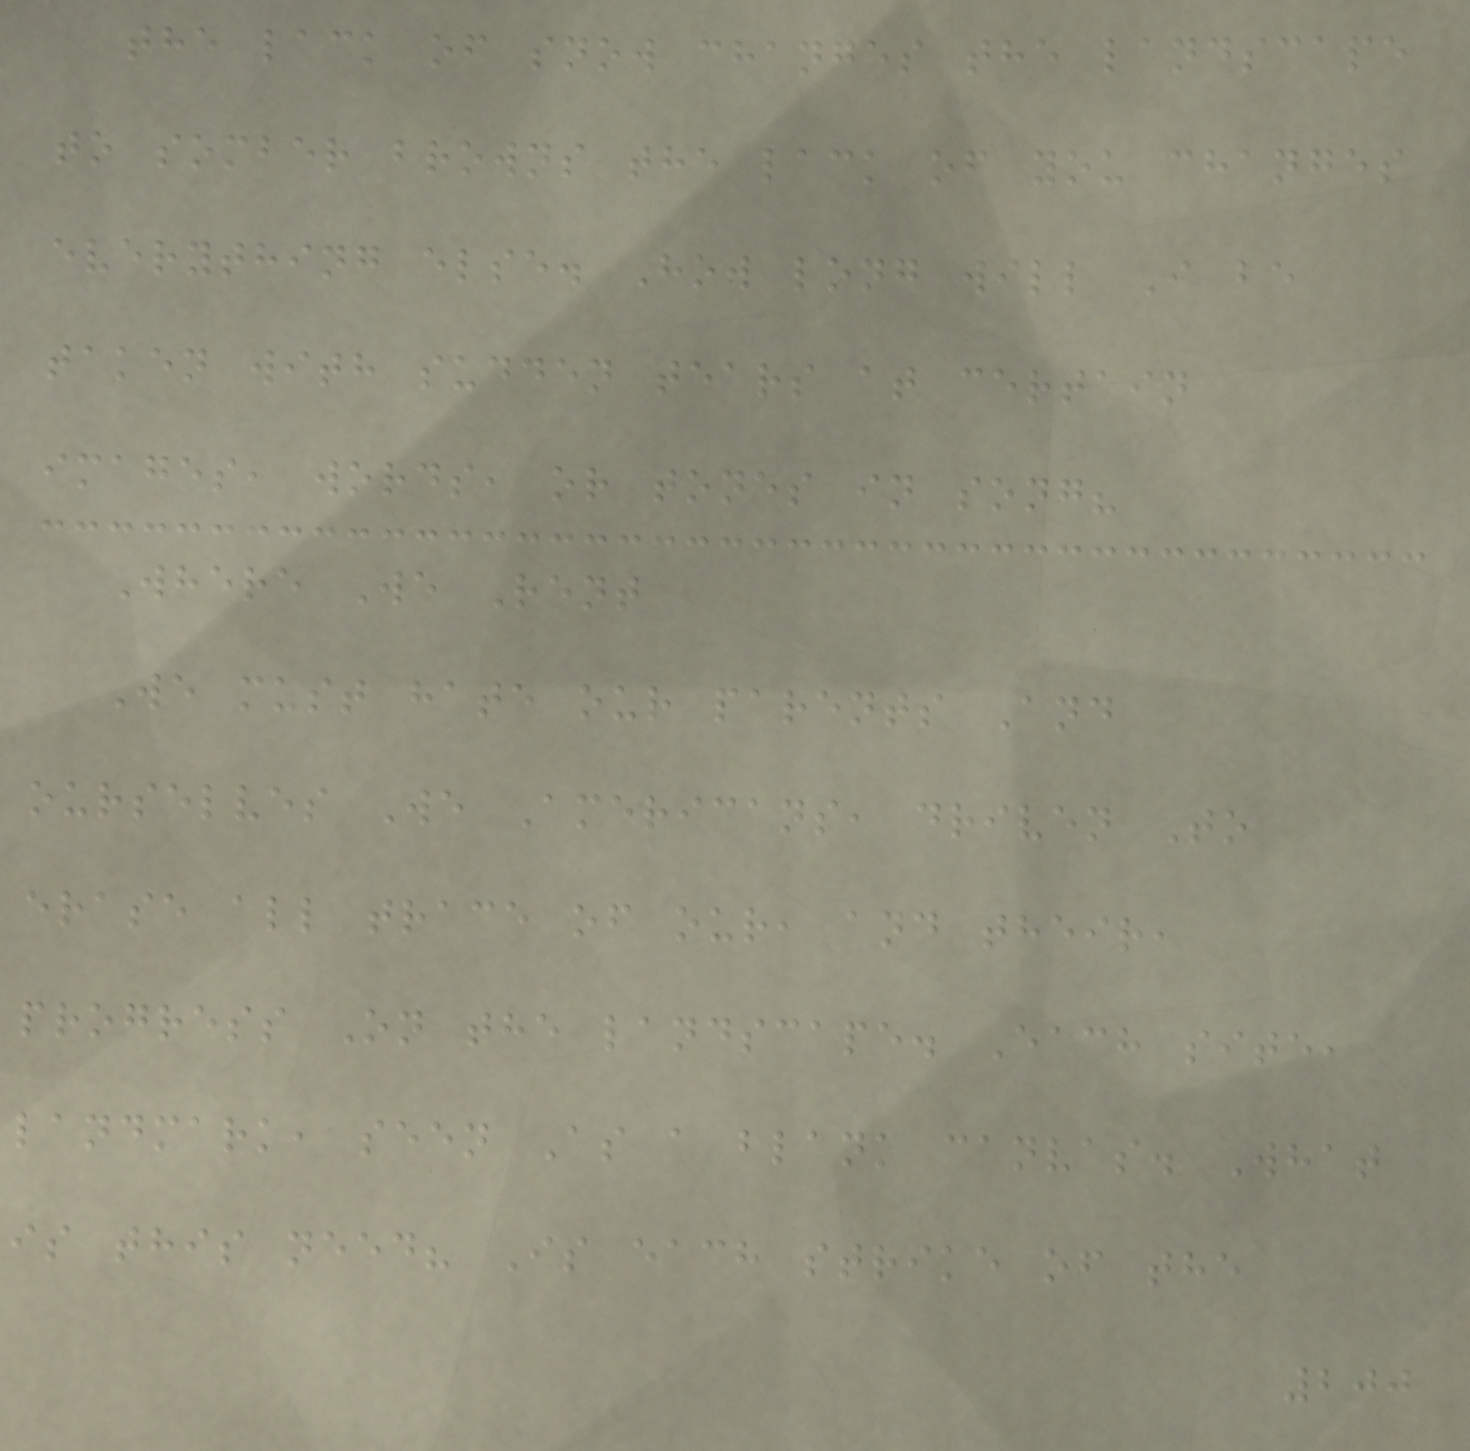the lack of snow changes the landscape
to somber browns the lack of you changes
everything else. How long will I be
taken with sudden tears at certain
images, words, or tones in song?
Where We Rent
We must hate our parents And
ourselves We Americans, driven To
erase all trace of our, and their,
progress On the landscape. Each site,
landmark, seen As a blank canvas. What
is this need? Is each strike of the
200
